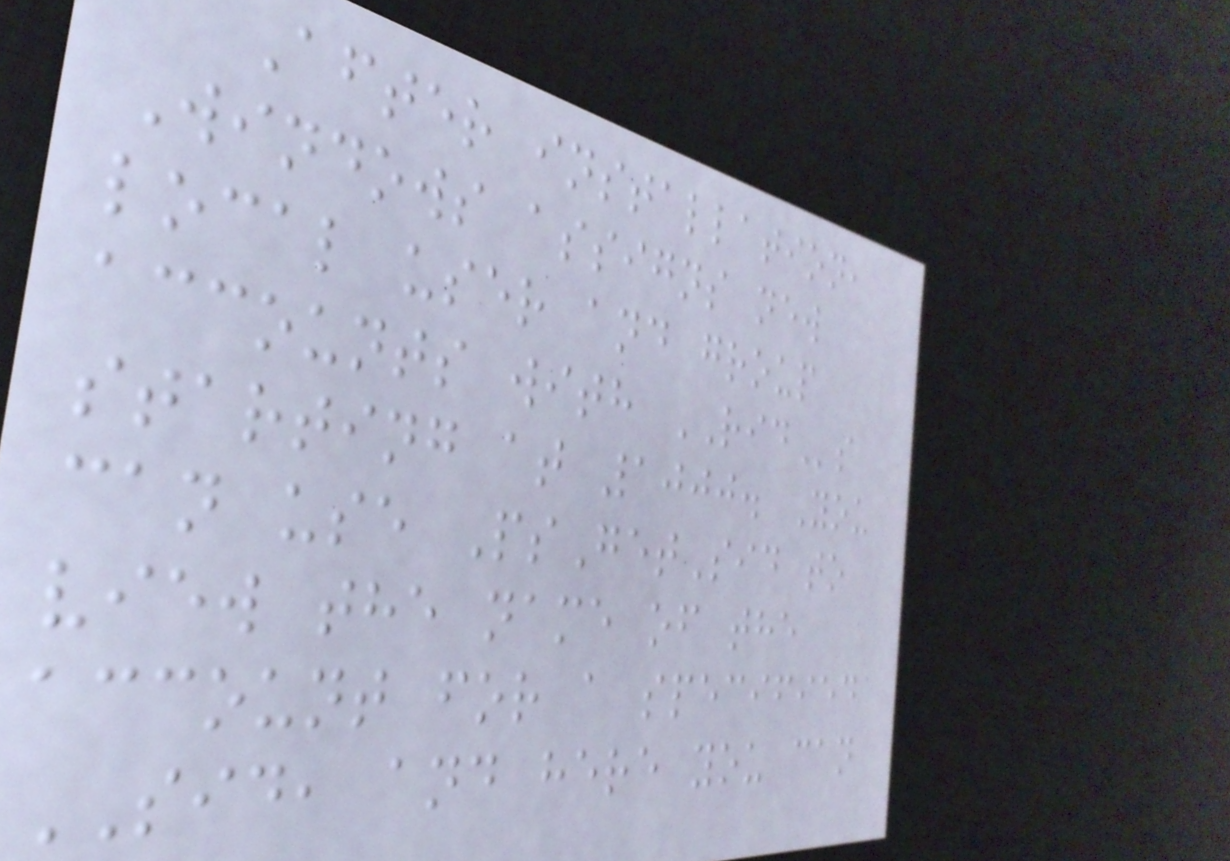After installation,
Windows assigns new
local user and group
accounts with RIDs
starting at 1000. You
can use PsGetSid to
view the name of the
account for a specified
SID, and here you can
